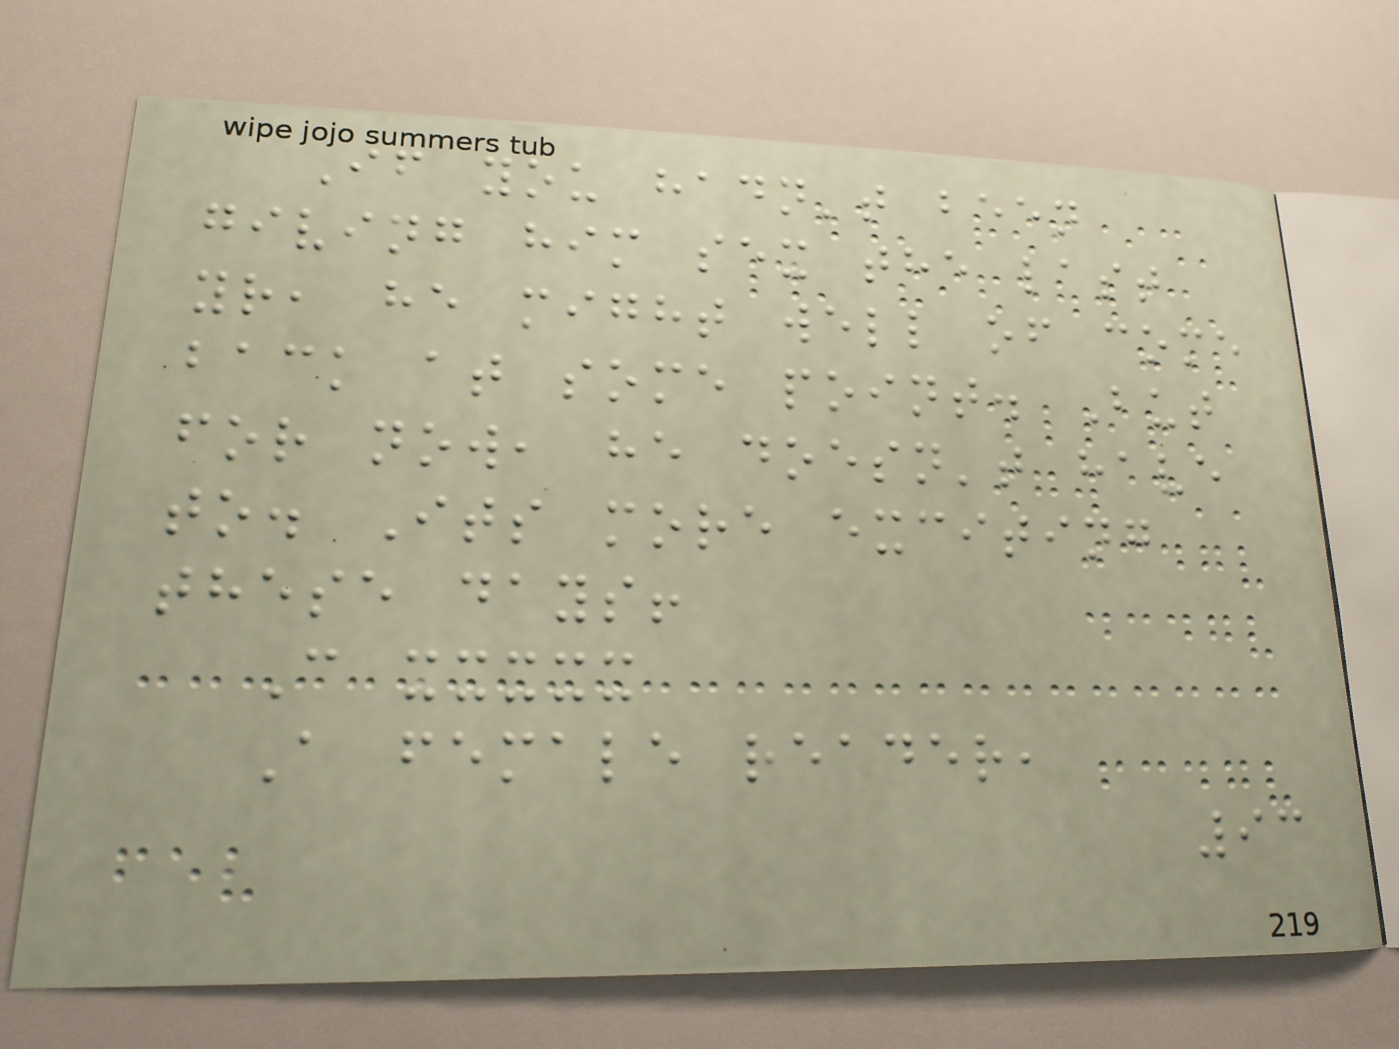If you hadn't been
giving him sex the last
yr, he might well of come
back at some point. But
for now, he doesn't have
to. Its more exciting
these days!
C xxxxx
A female reader,
93
